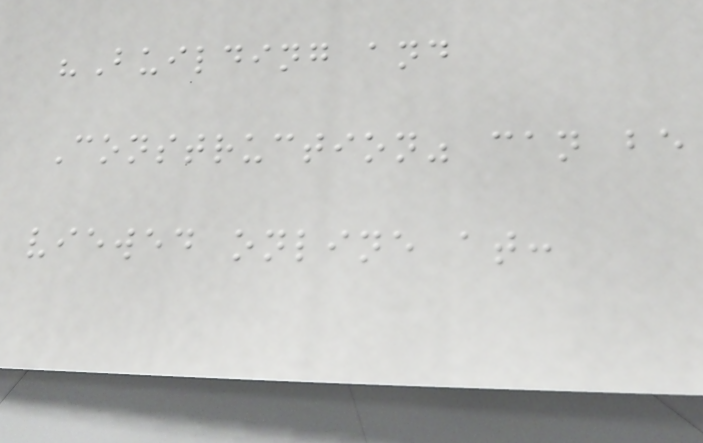"Building and
Construction" can be
viewed online at:
